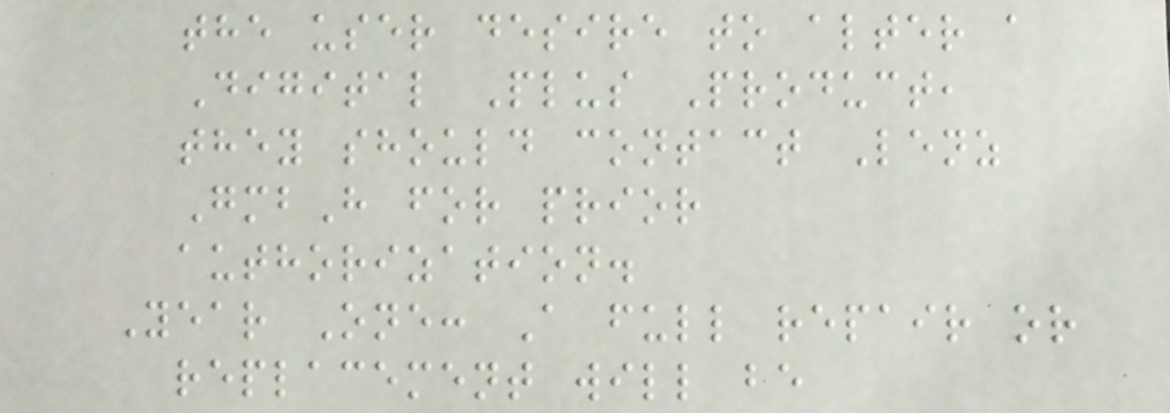the user desire to alter a
Digital Plus Product,
they should contact Lenz
GmbH for prior
authorization.
Year One: A full repair or
replacement will be
